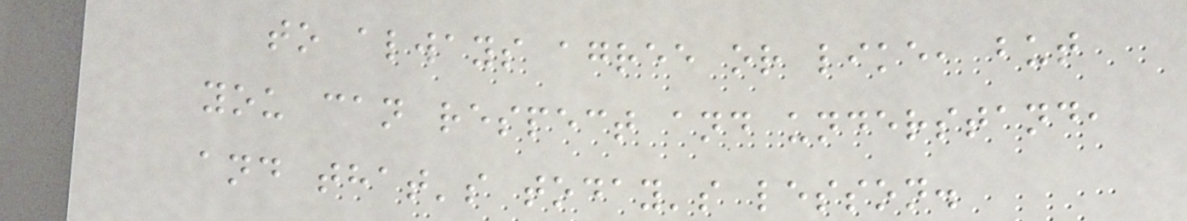to always agree or like, but
you can respect and understand,
and that's today's lesson.
